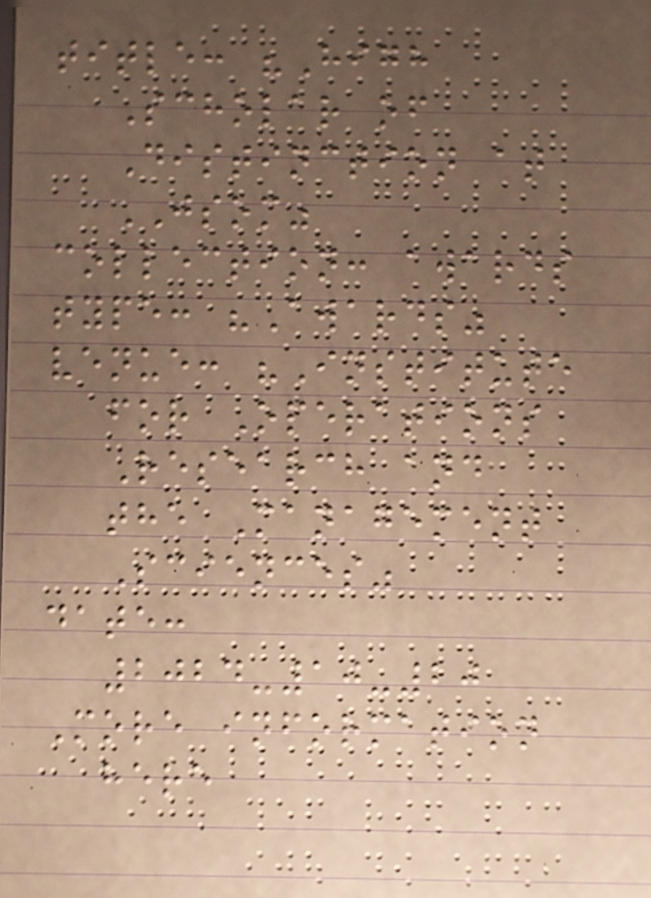title: "High
Scholar of
Distinction at
JSOM"
collection: awards
type: "Awards"
venue: "Institute
for Operations
Research and
the Management
Sciences"
date:
2024-10-20
More information
here
